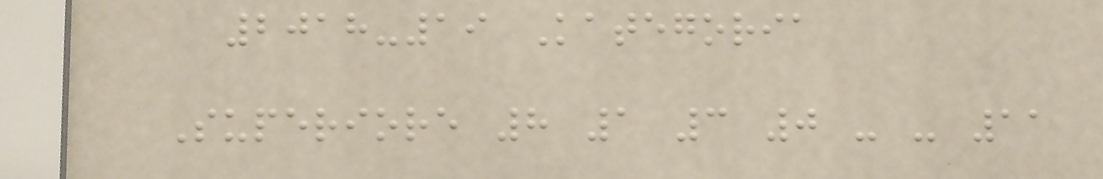2018-19 Kategoria
Superiore 8 1 3 0 - - 11
